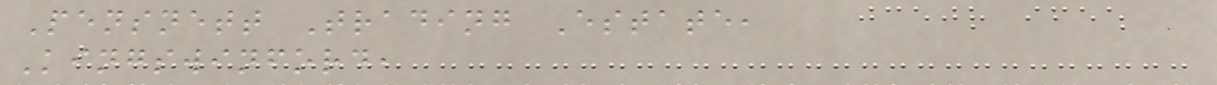Pensnett Trading Estate,
Kingswinford,
